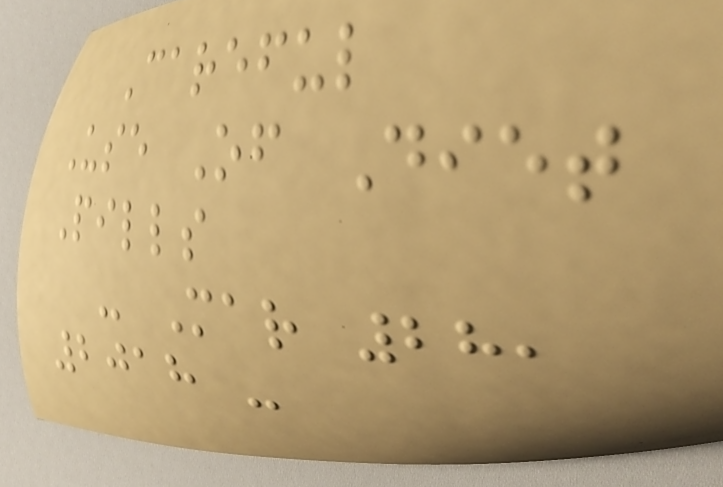Careful
Use Of Diet
Pills
- Mar 28,
2018 -
